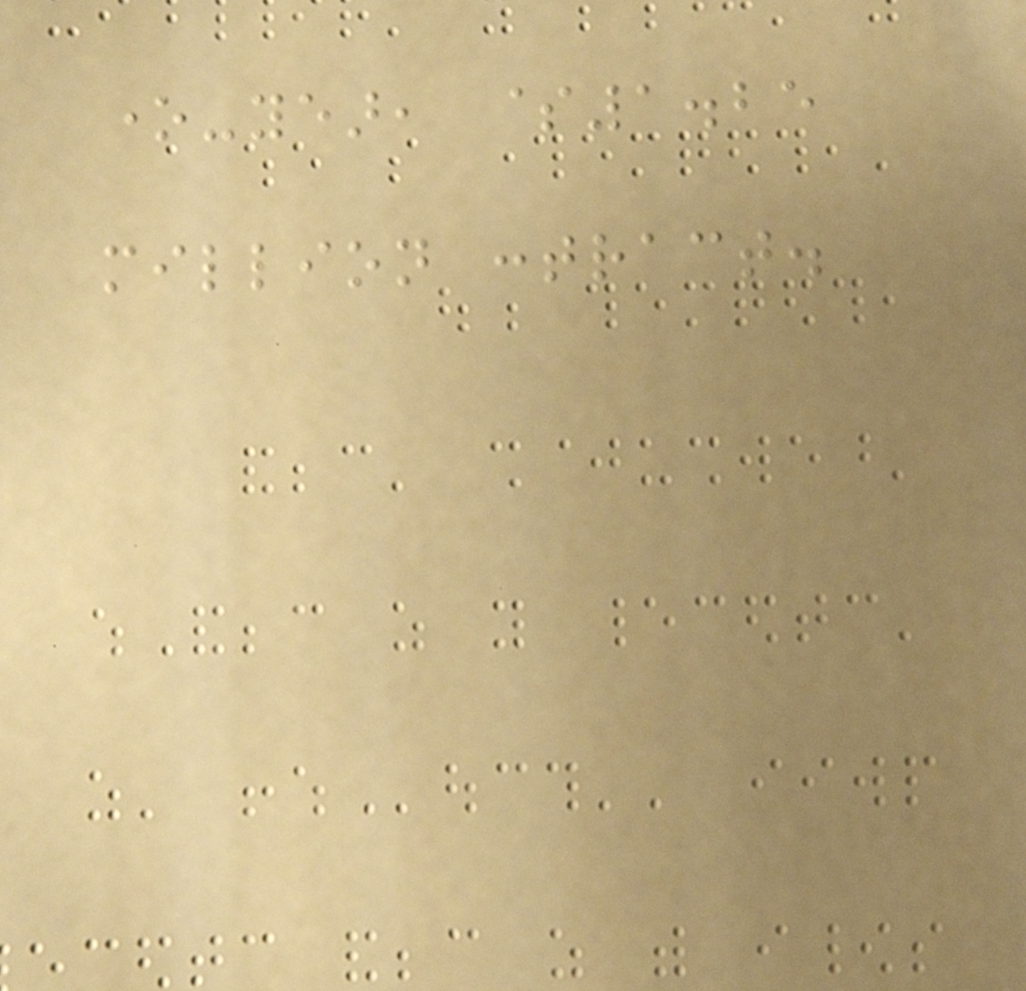one-year, $1.25
million contract.
